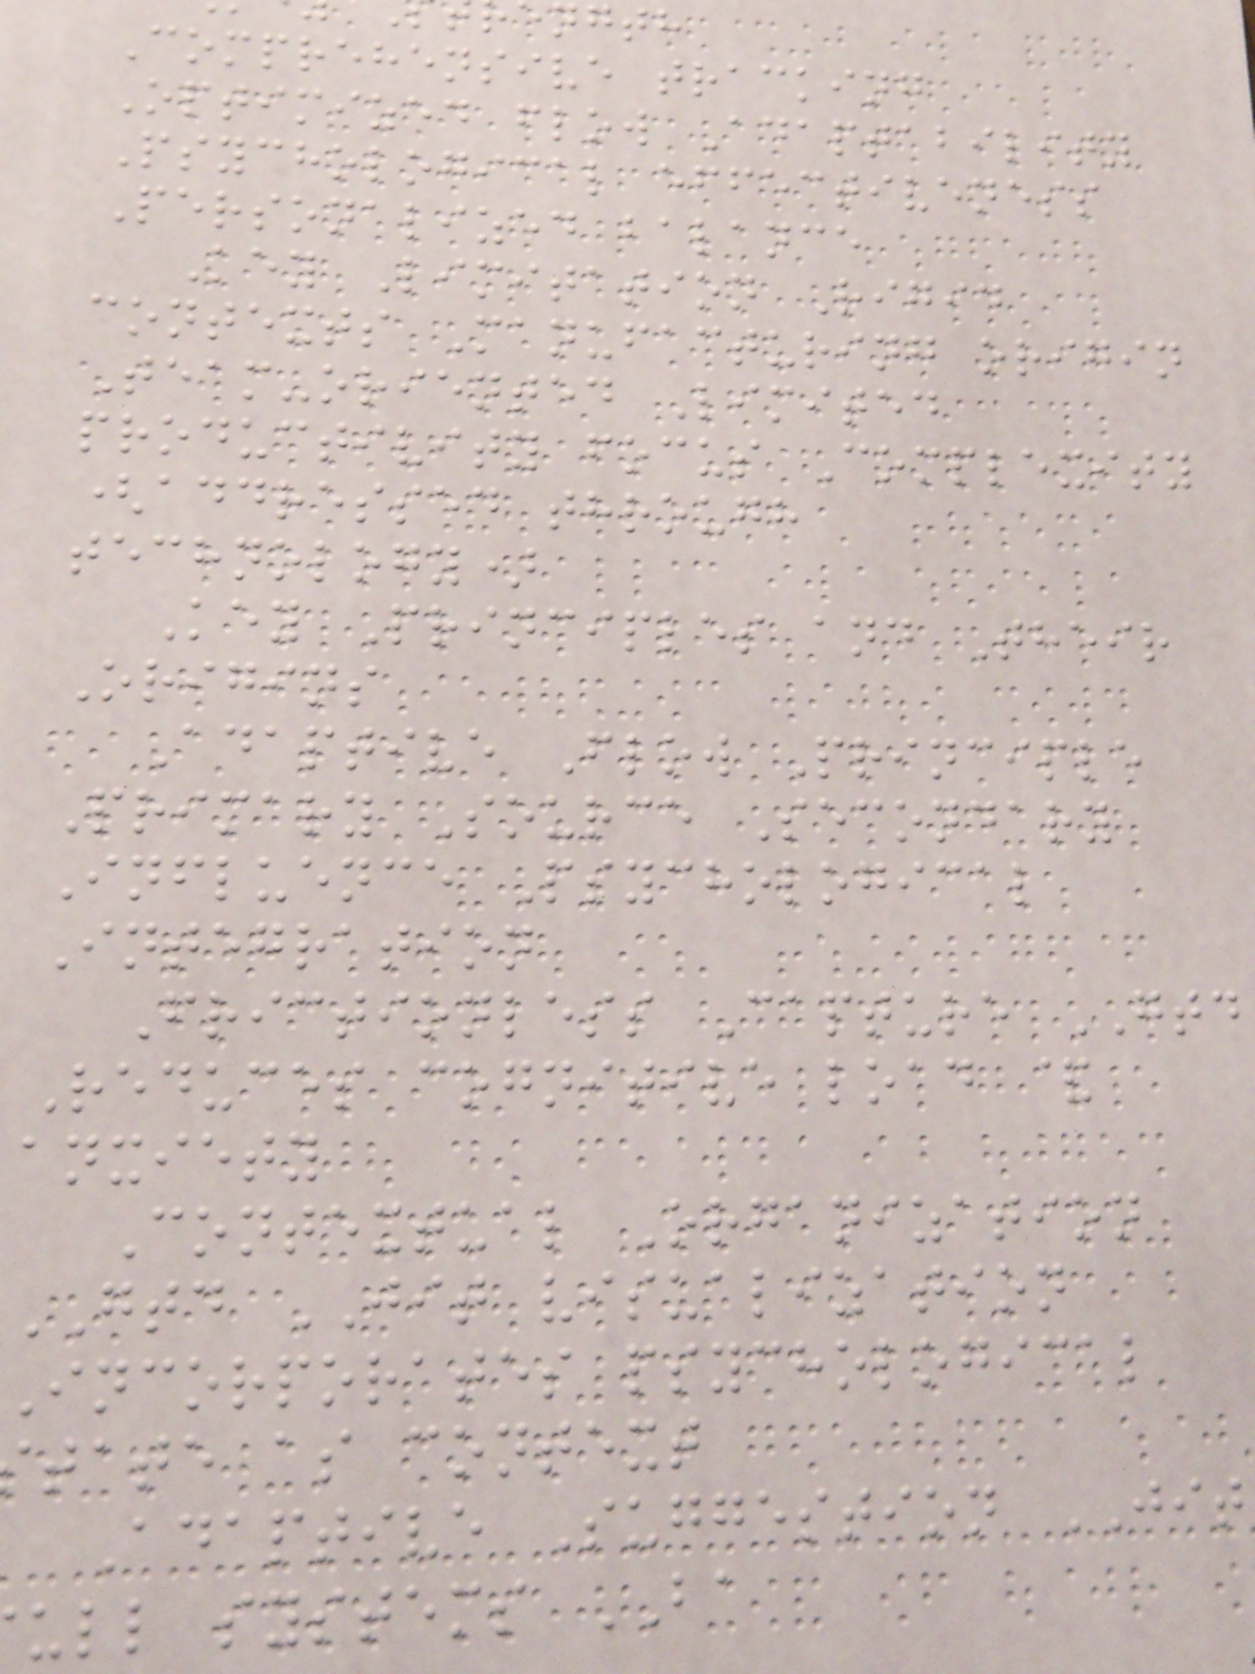ngth
Comprehensive tracking
Optimized flow Adaptability
Psychological effectiveness
Personalized balance
Key Limitation Rigid
contexts Manufacturing origin
Team-oriented Limited
productivity focus Complexity
(addressed through
technology)
Key Principles and Their
Origins
Adaptive Flow Principle
Primary Source Secondary
Influence Psychological
Integration
Frictionless Capture GTD
Reduces cognitive load &
anxiety
Contextual Organization
GTD JIT visualization
incorporates psychological
tate as context
Adaptive Suggestion JIT
ull systems BA
